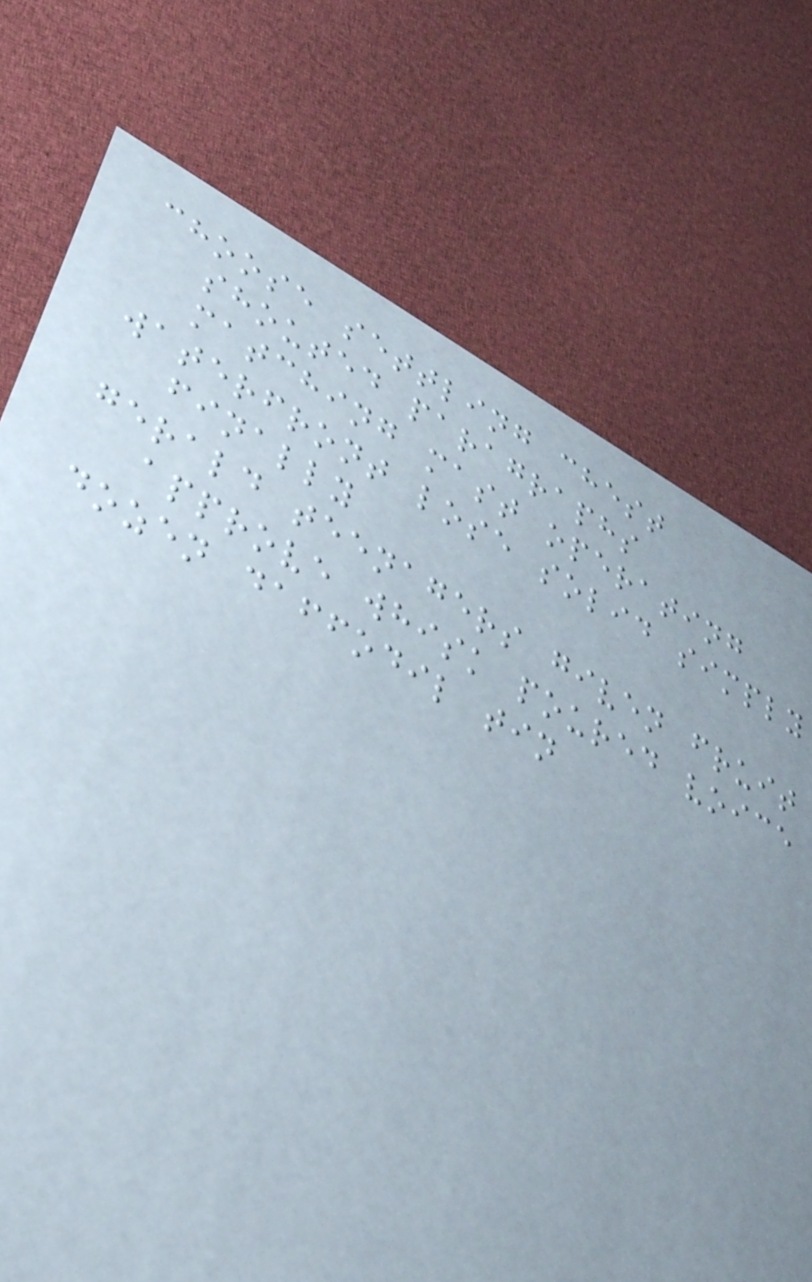choose settling chest
shouted paragraphs
matching mast operating
waterfront lose solid simply
finally
gerald teenagers given fruit
approve whisk poured voice
dozen daffodil tin
